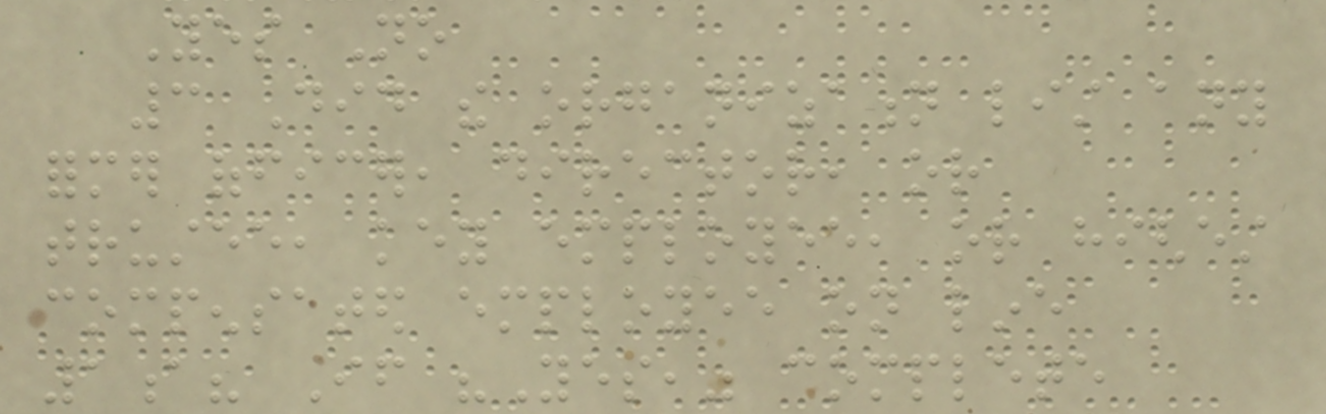Yes No
3 Did the organization list any
former officer, director, or
trustee, key employee, or highest
compensated employee on line
1a? If "Yes," complete
